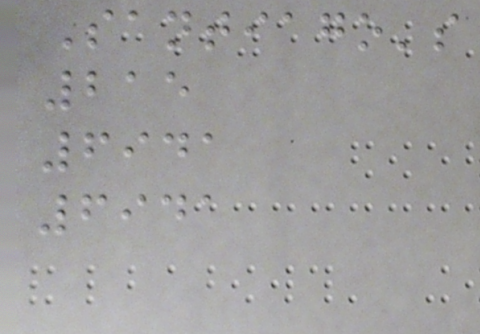Santiago's
215
6941
6941
